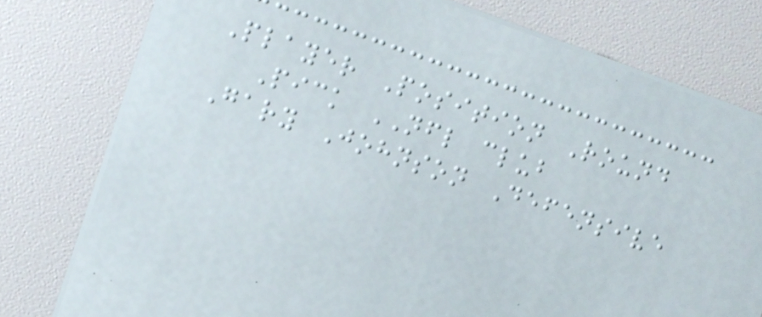Player Position Round
Pick NFL club
Gary Johnson Defensive
